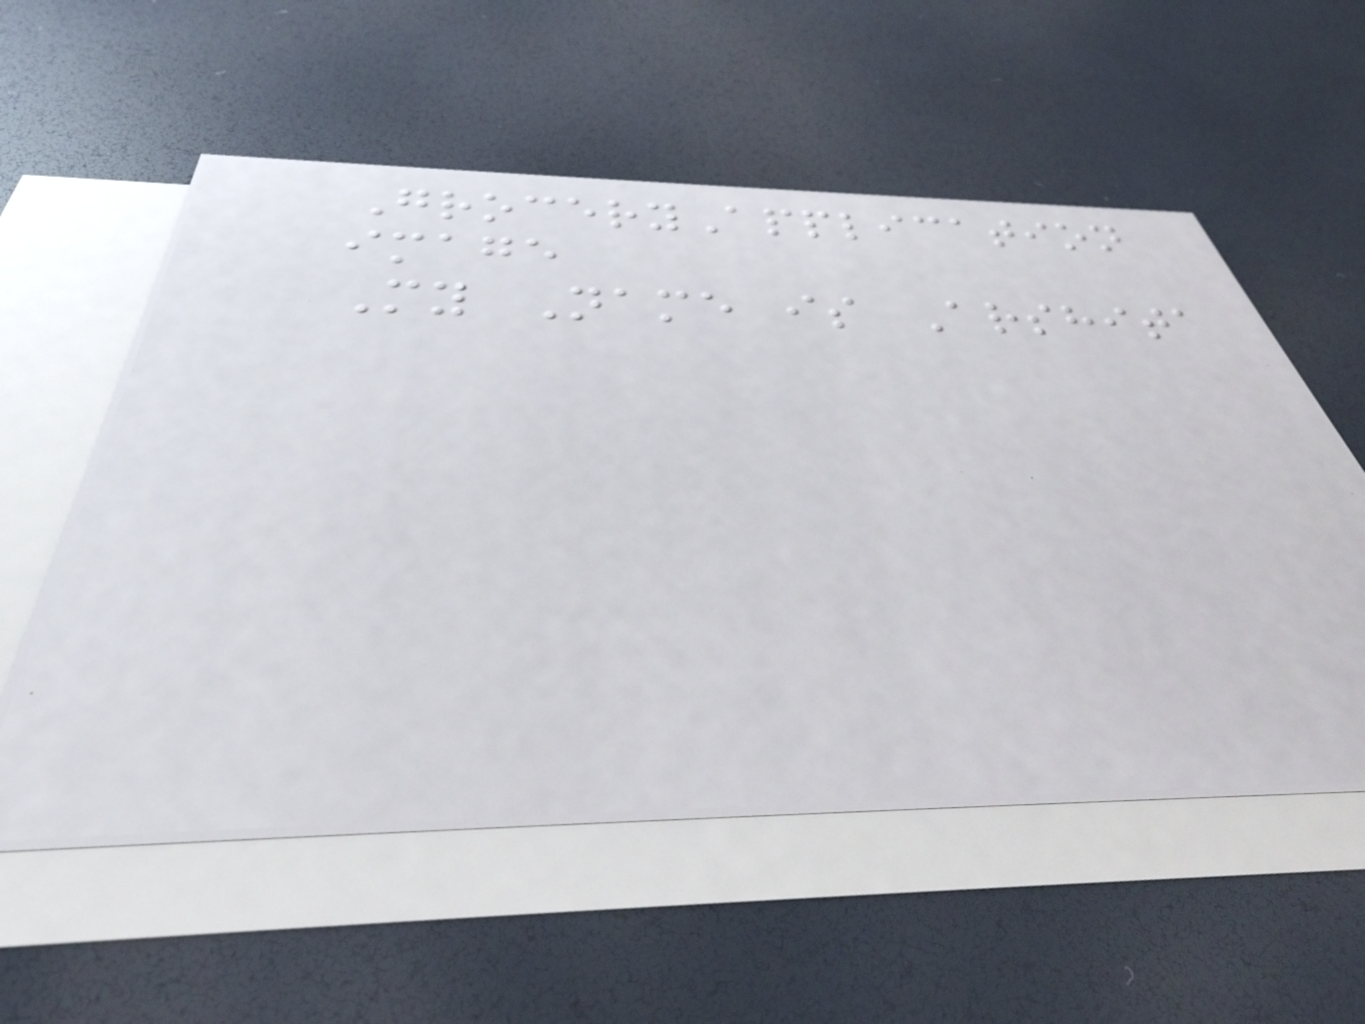GroceryApplication
image
My Name is Arshita
